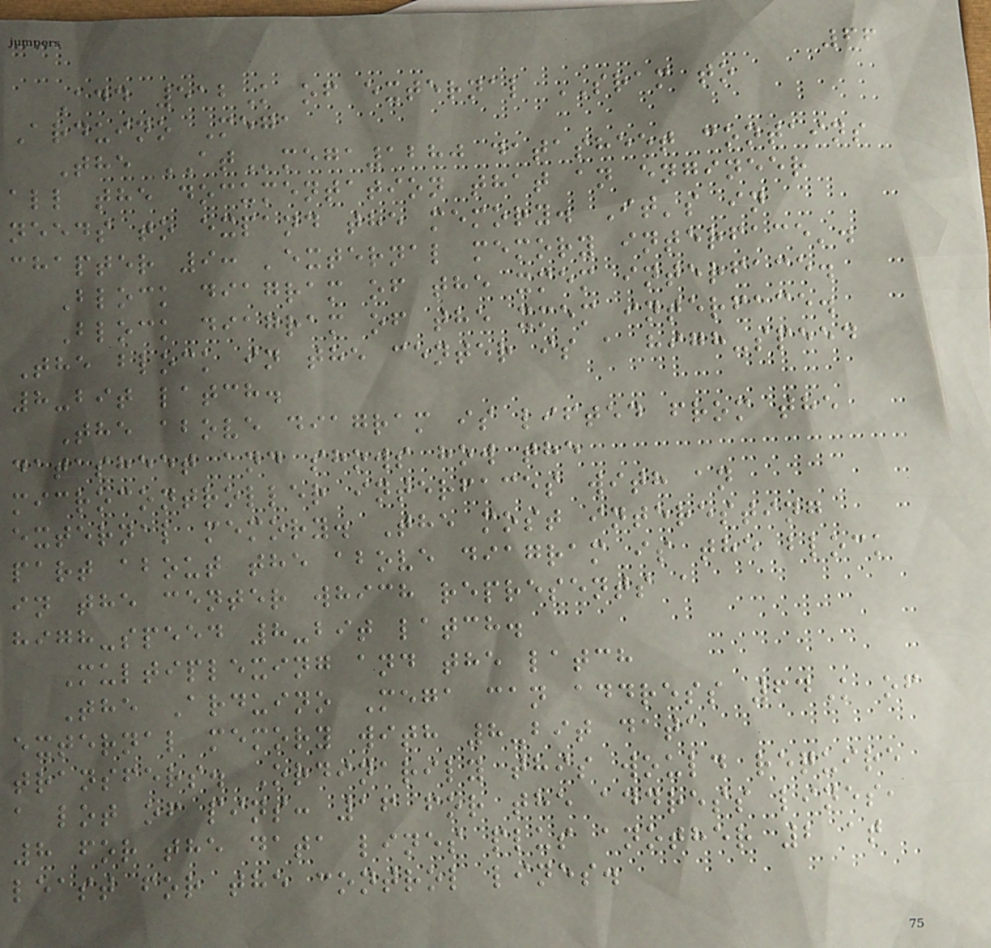66
Add 512K of external SRAM to
Arduino Mega
The ATmega1280 datasheet contains
all the documentation that an engineer
needs to expand the memory. It's in
chapter 9: 'external memory interface'.
Block diagram of the xmem interface.
Block diagram of the xmem interface.
The block in the center is a high-speed
8-bit latch.
The above diagram is lifted from the
datasheet and shows how the
microcontroller interfaces with an
external memory. The most interesting
part about the above diagram is the block
in the center which represents a
high-speed 8-bit latch.
Multiplexing and the latch
The Arduino Mega can address 64K of
external memory with 8-bit data
transfers. Ordinarily this would require
a lot of pins: 16 for the address lines,
8 for the data lines plus another 2 at
least for the control lines.
